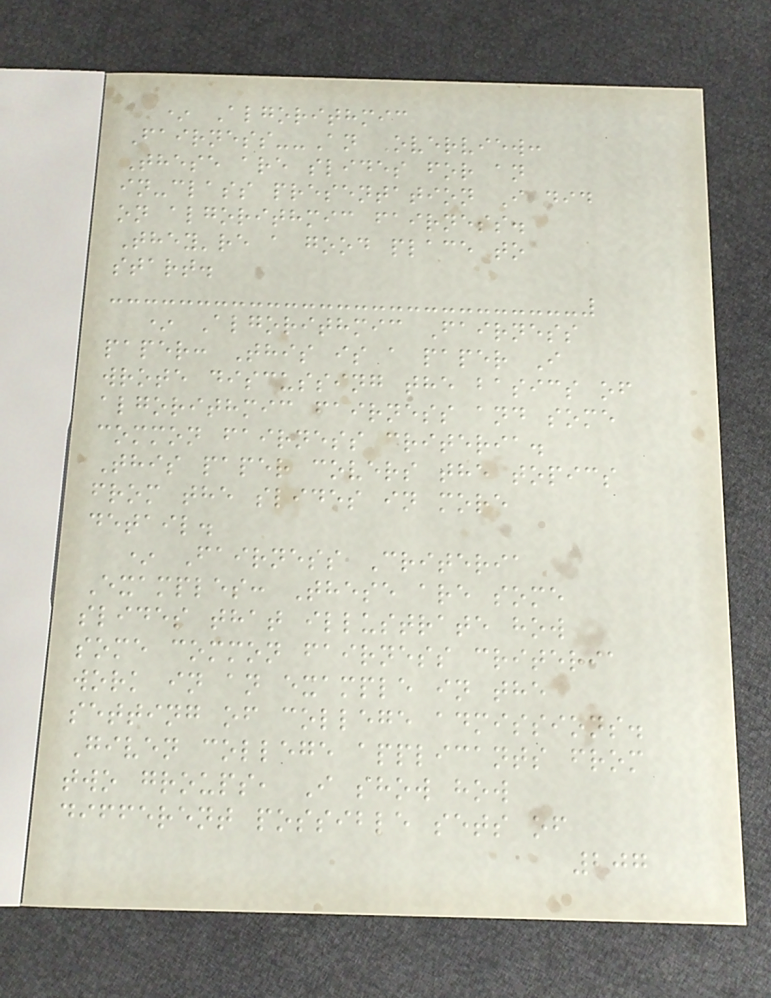* Algorithmic
Fairness--An Overview:
These are slides for an
in-class presentation I did
on algorithmic fairness.
They're a good place to
start.
* Algorithmic Fairness
paper: This is a paper I
wrote discussing the basics of
algorithmic fairness and some
common fairness criteria.
This paper covers the topics
from the slides in more
detail.
* Fairness Criteria
Examples: These are some
slides that illustrate how
some common fairness criteria
work in an example in the
setting of college admissions.
Given college applicants from
two groups, I show how
different possible sets of
207
